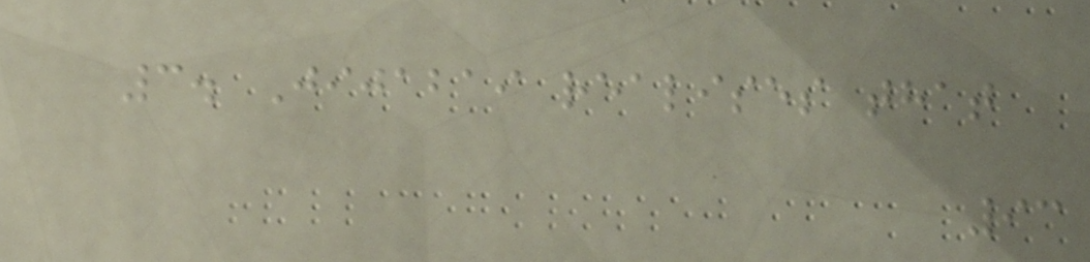3. Jijabai realises that
93
